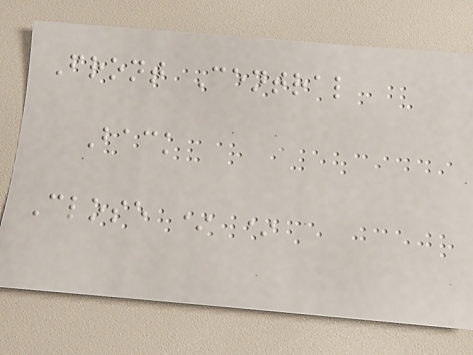Front Central
Back
Close * *
